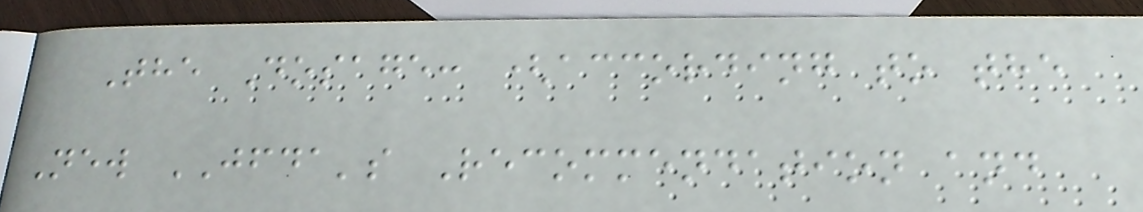The Dosage: (according to the
New JFDA's Recommendation and
